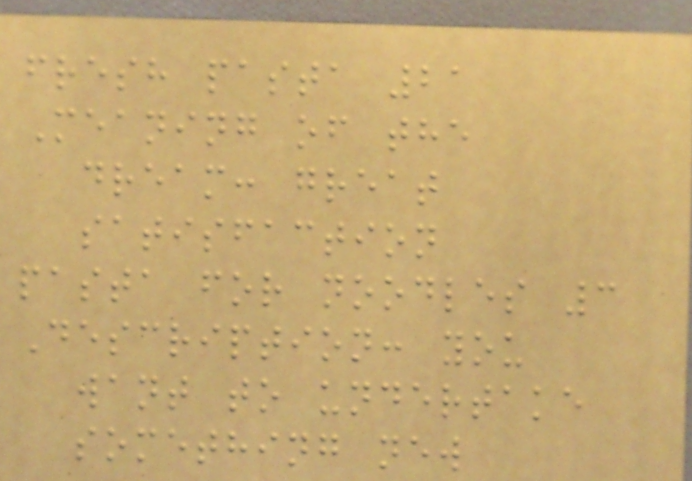fresh pasta 21
Meaning of the
dream: great
satisfaction
pasta for noodles 3
Description: you
want to undertake
something new
